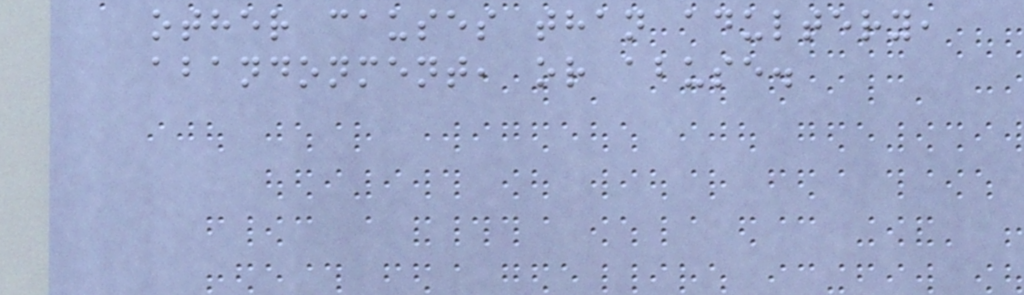other causes than adultery,
abandonment, or abuse.
